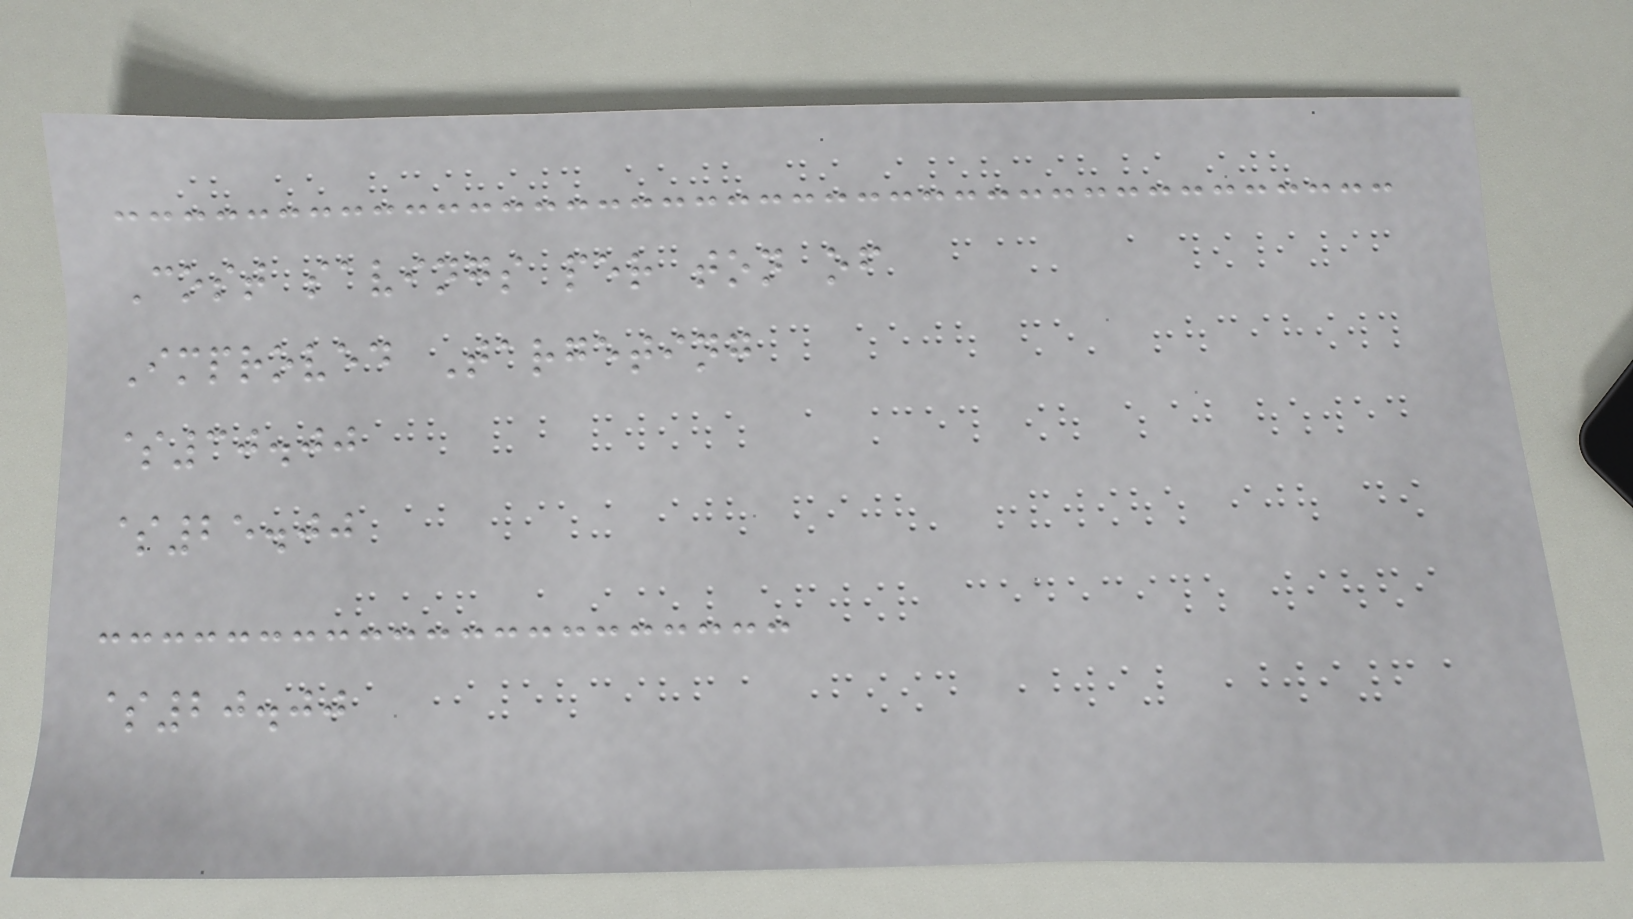Cost savings per ton of
Improved Targeting
$30.00
$25.00
$20.00
